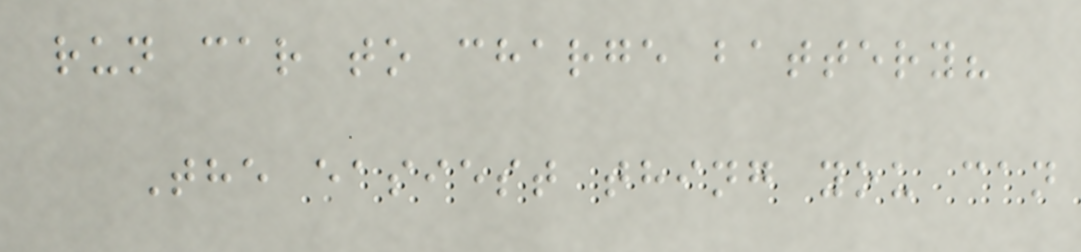run car to charge battery?
The easiest thing you can
